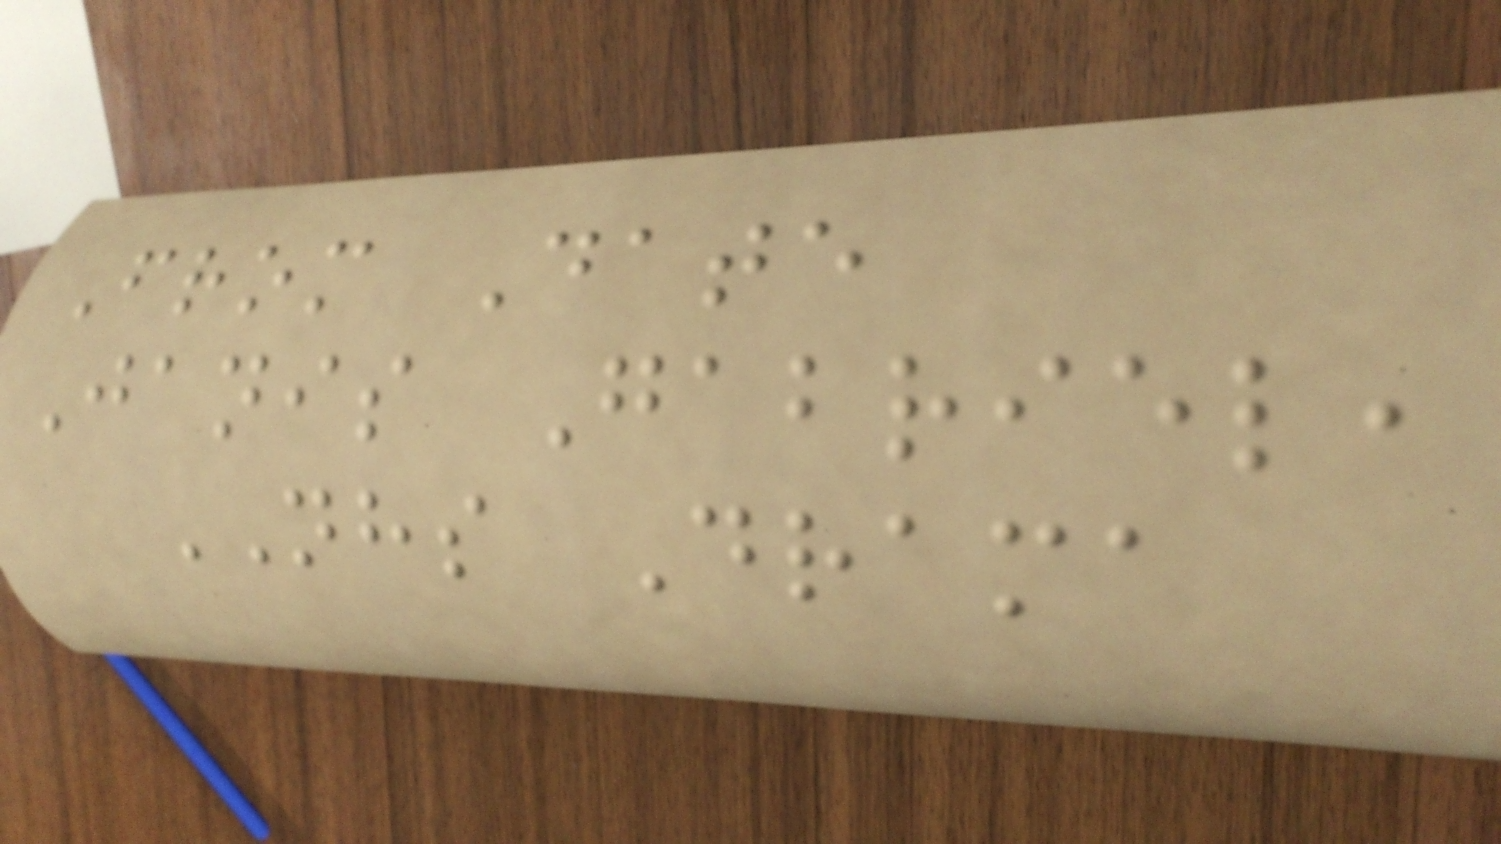From Date
Janis Gabriel,
NHS Drama
